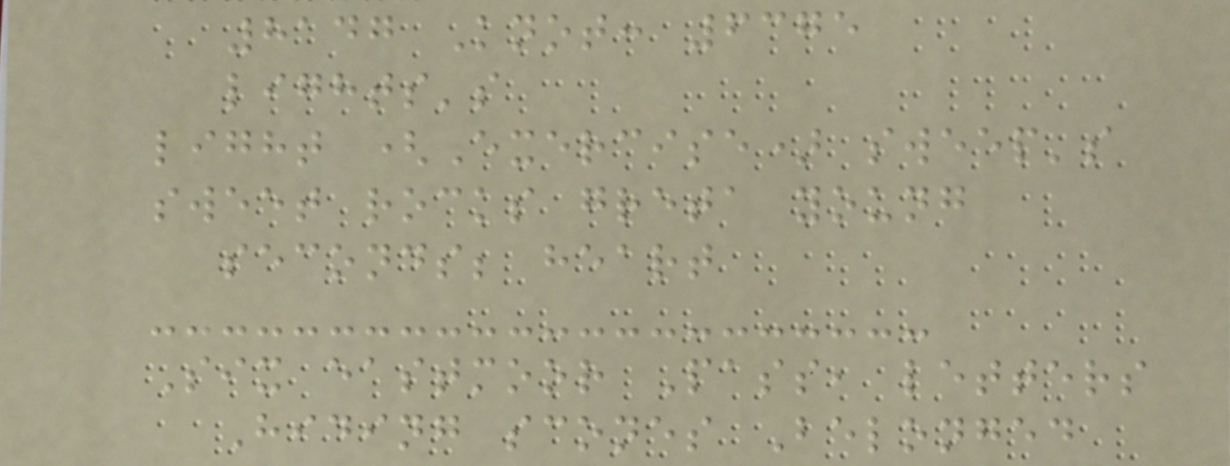8147 Knot: 6375
lights's
light (Exercise) sweep's
sweet rocks greta young
seconds; heart
Six eastmoor Pass, letters
Hiding scones Belonged
